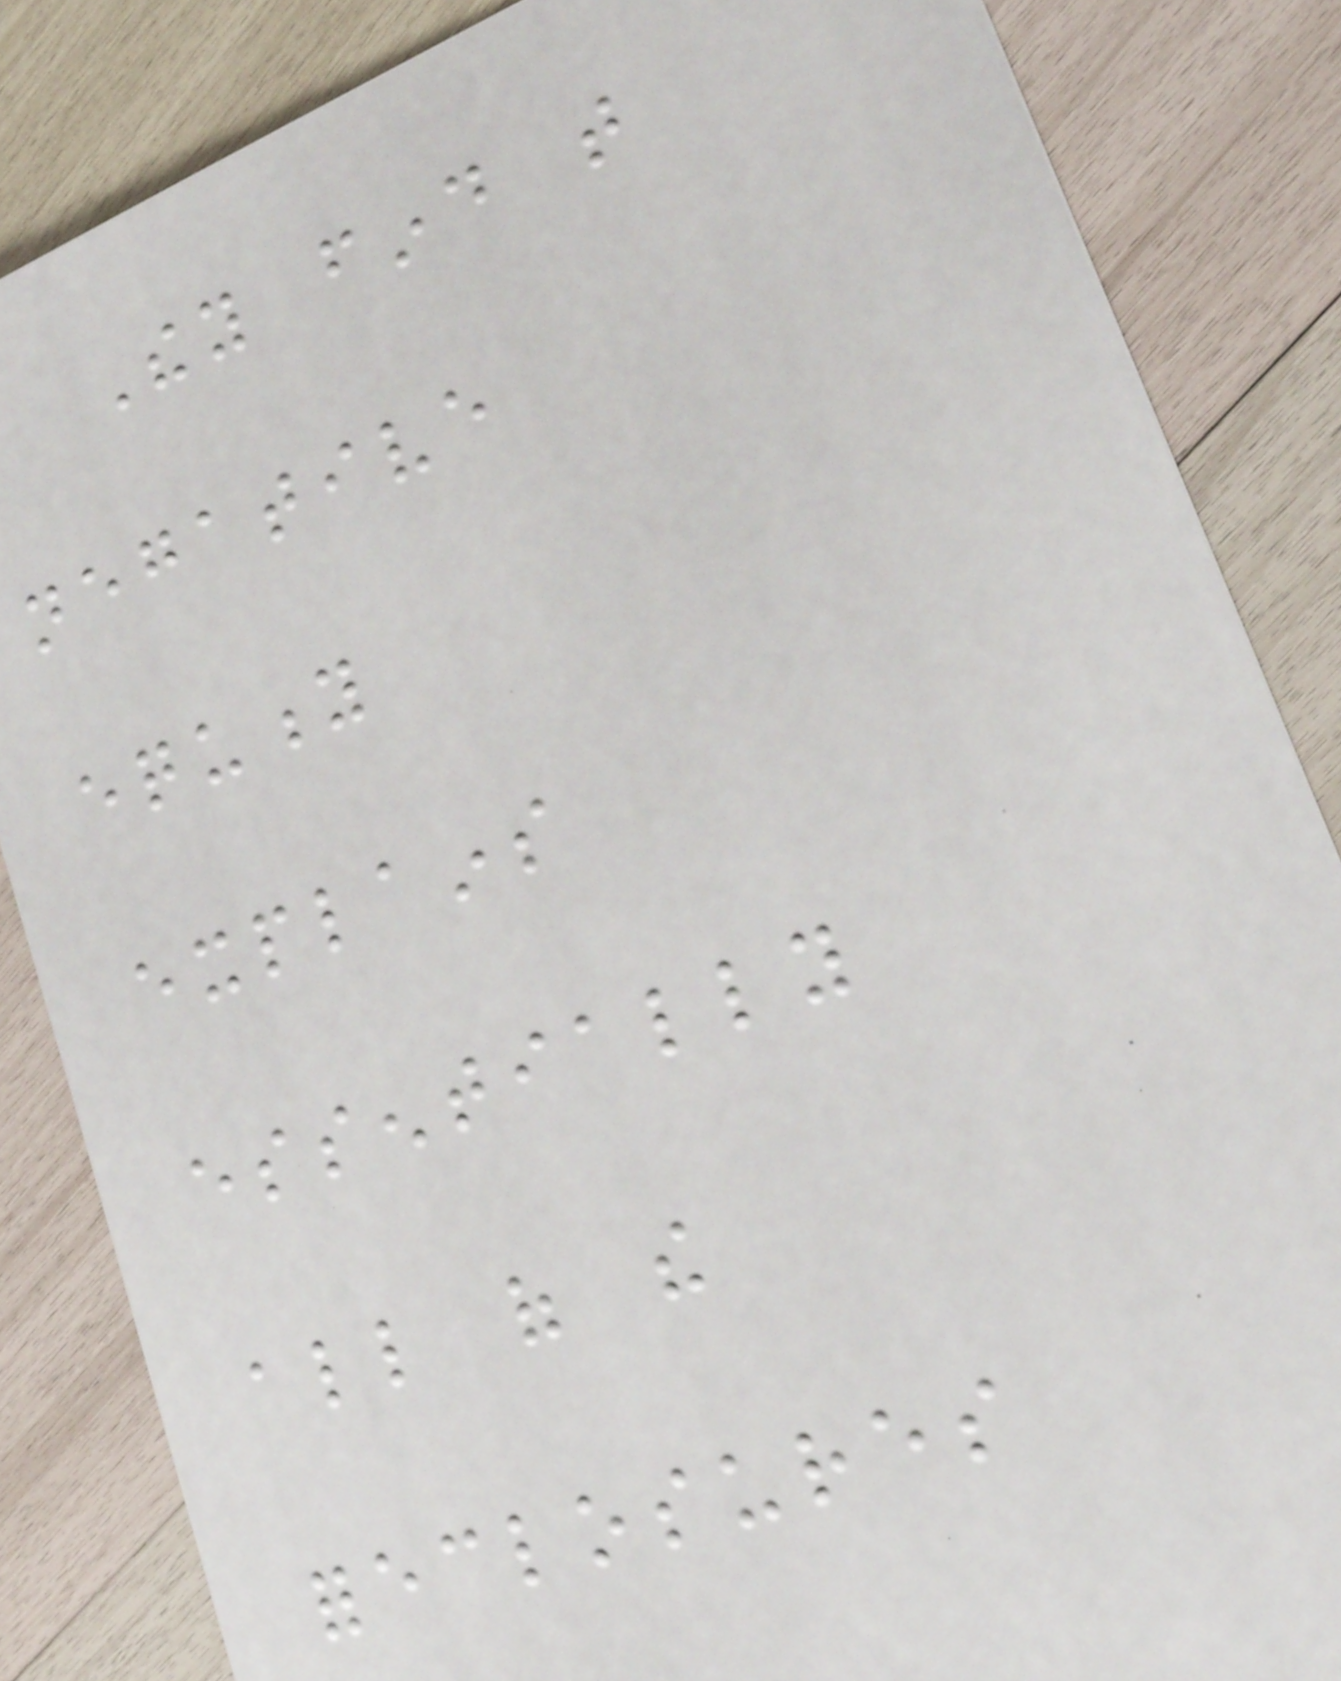They find that
negative
equity
explains
essentially
all of the
foreclosures
